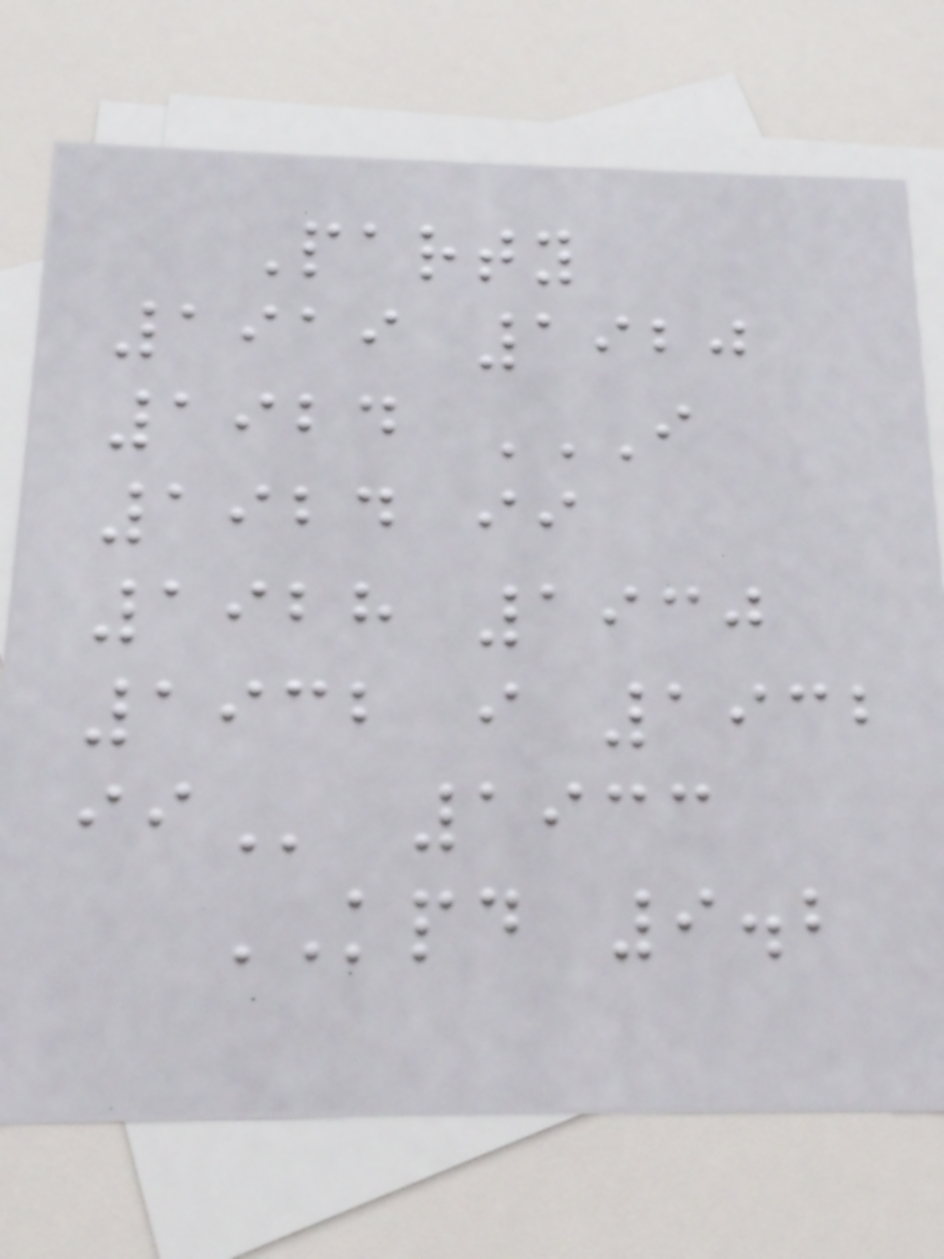Party
1919 1920
1924 I
1924 II
1928 1930
1932 I 1932
II 1933
KPD 9.2
